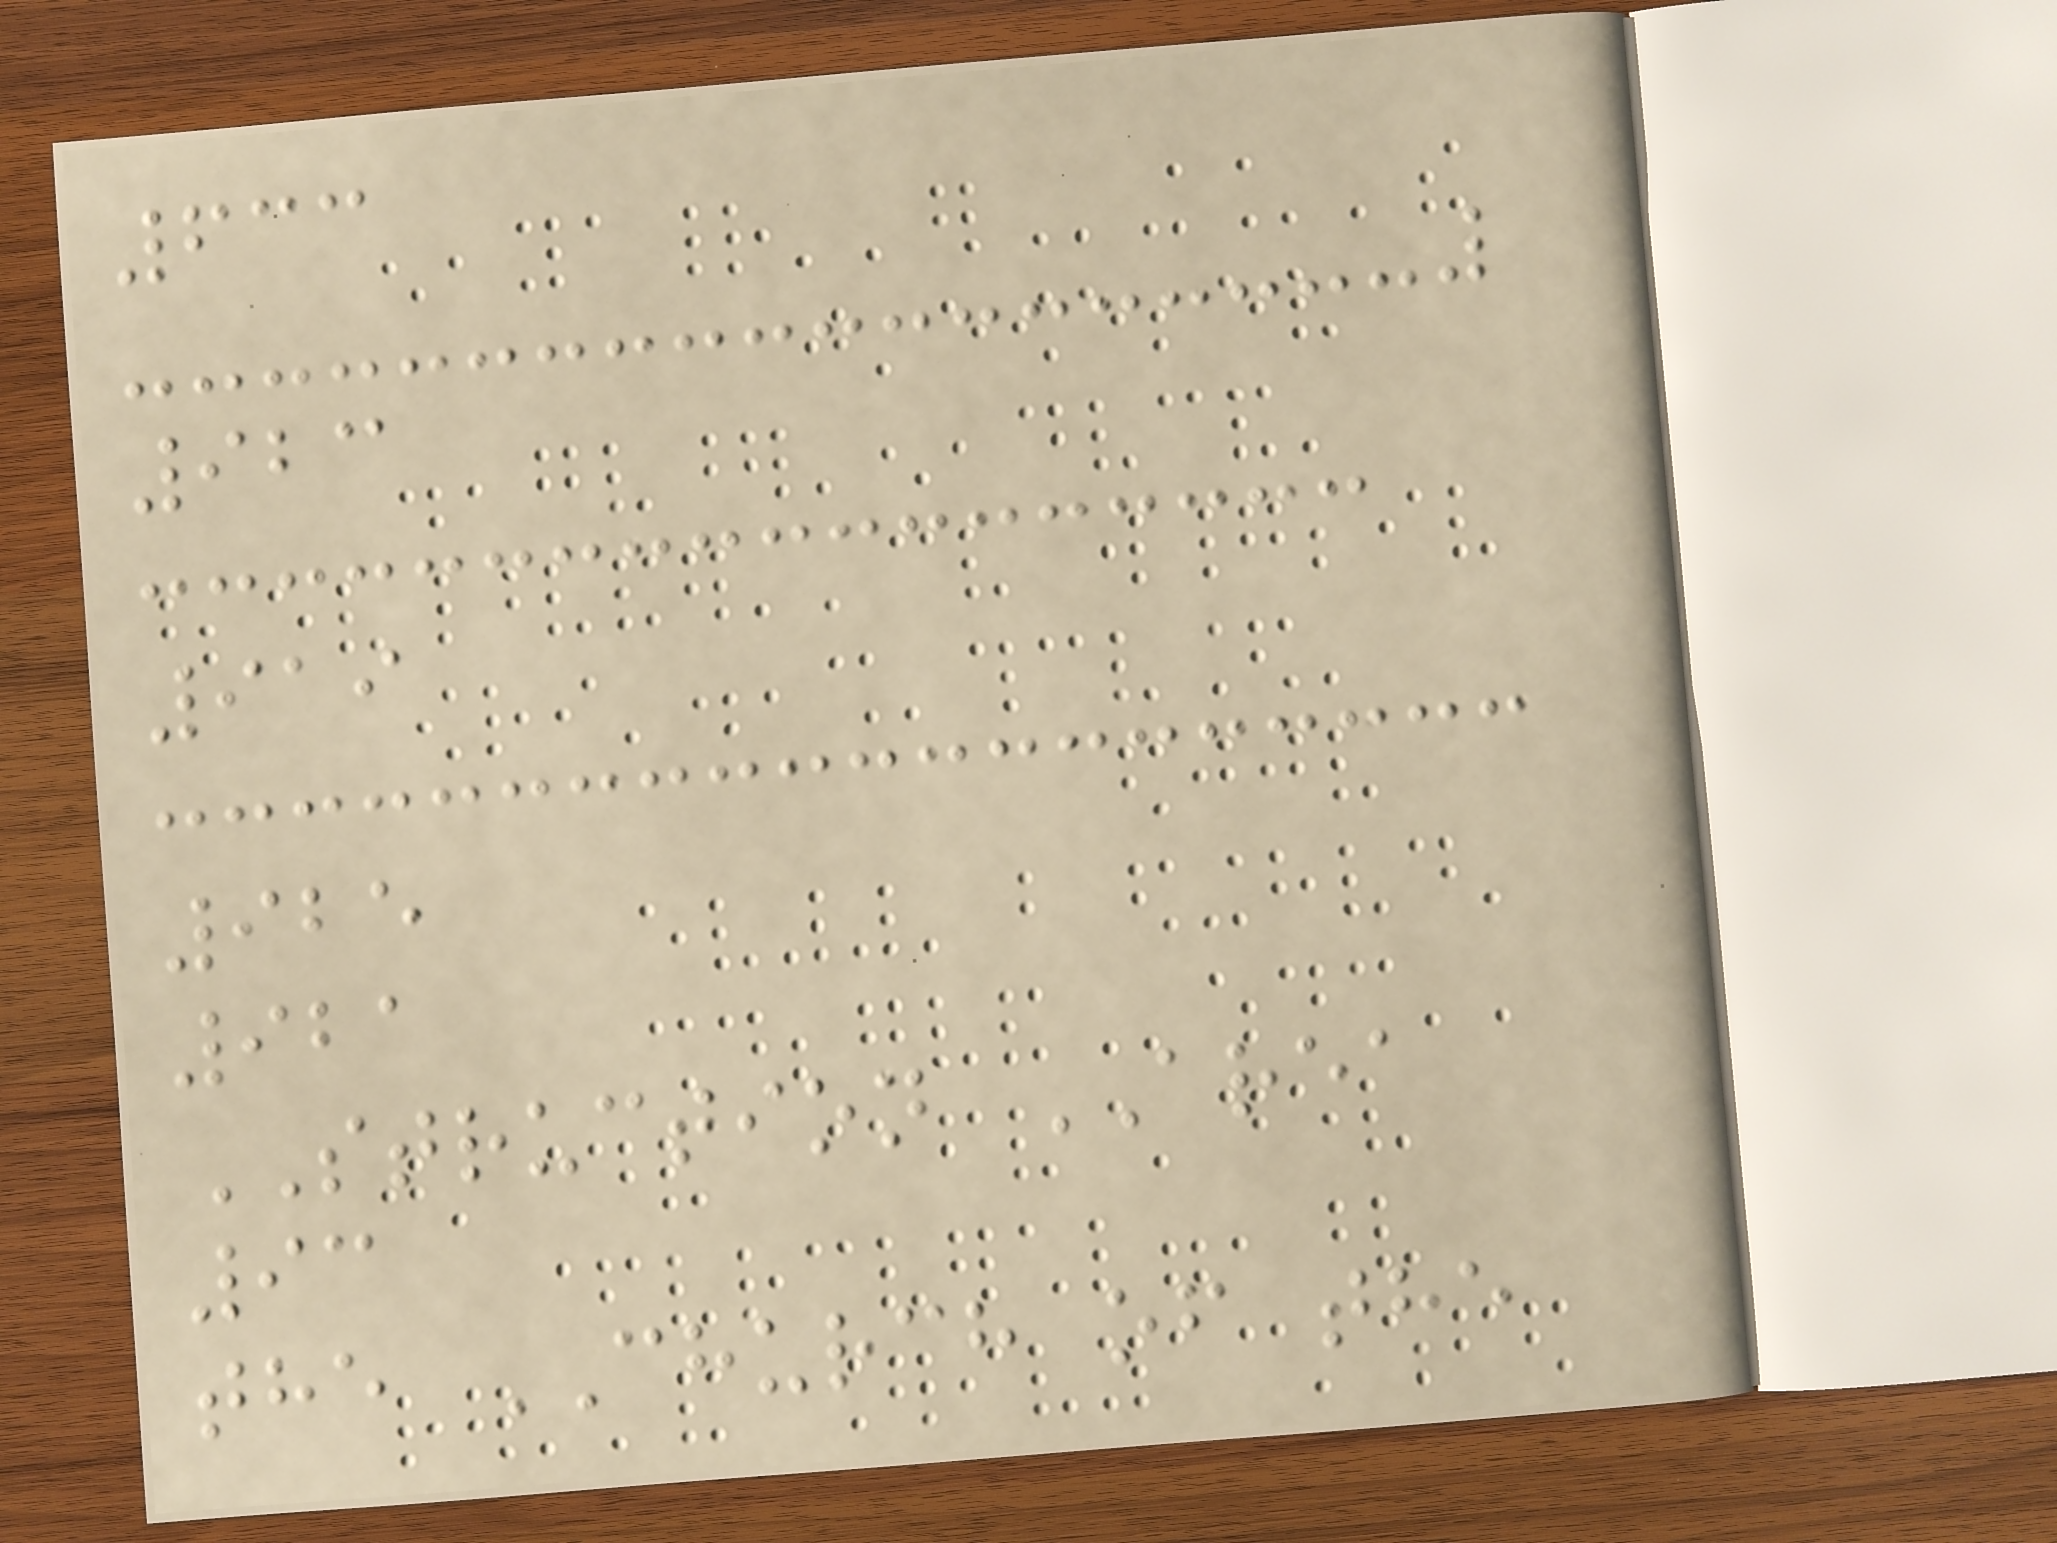633
923
919
925
921
STRUCTION AREA
93
the CHURCH of the
